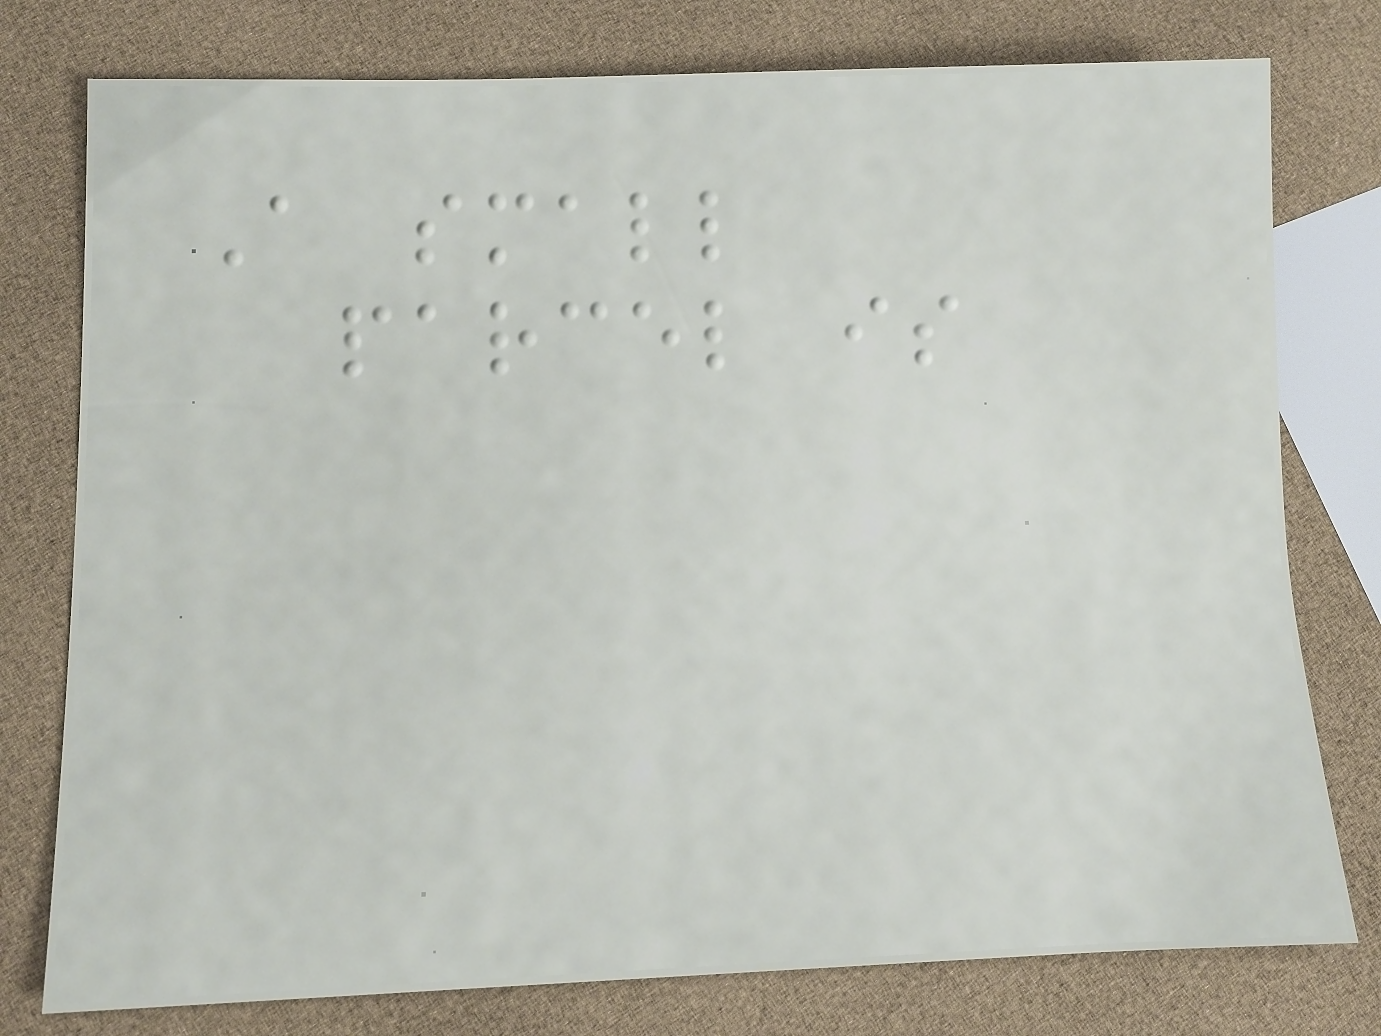A small
parcel is
